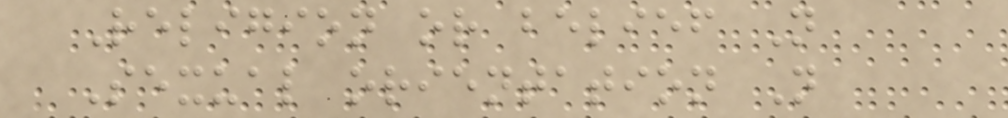Religion or belief N
Sexual orientation N
